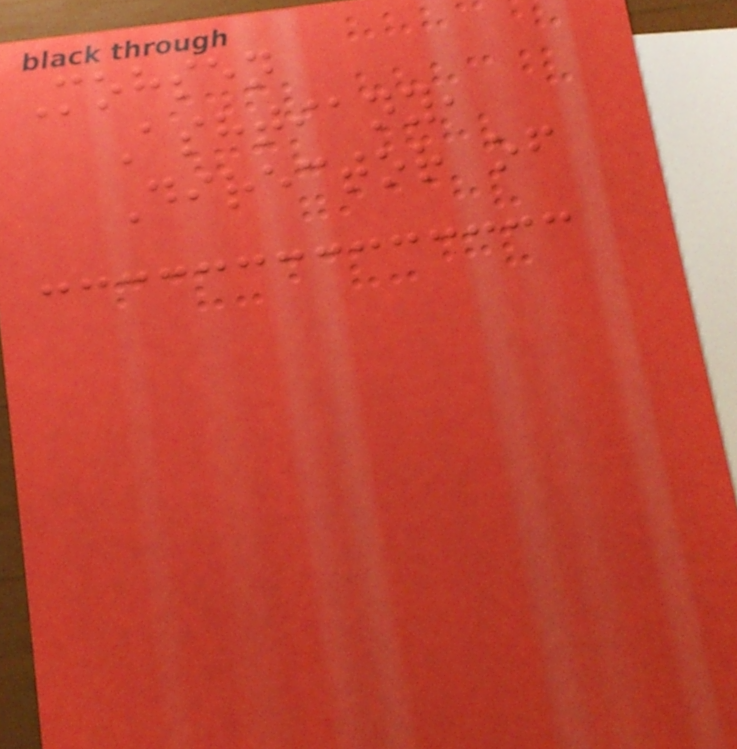Mohsen
Ashtiany,
Director of
